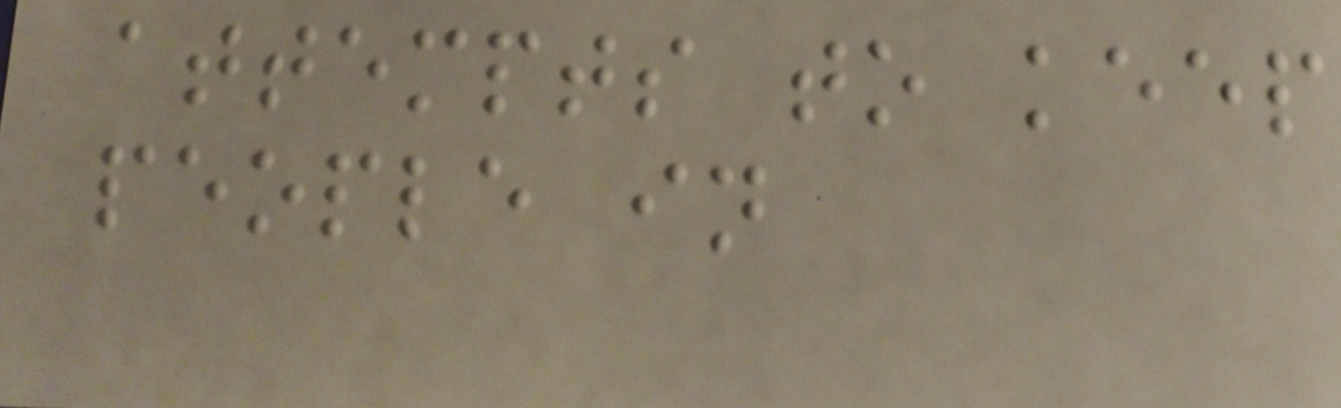attempts to keep
people in
